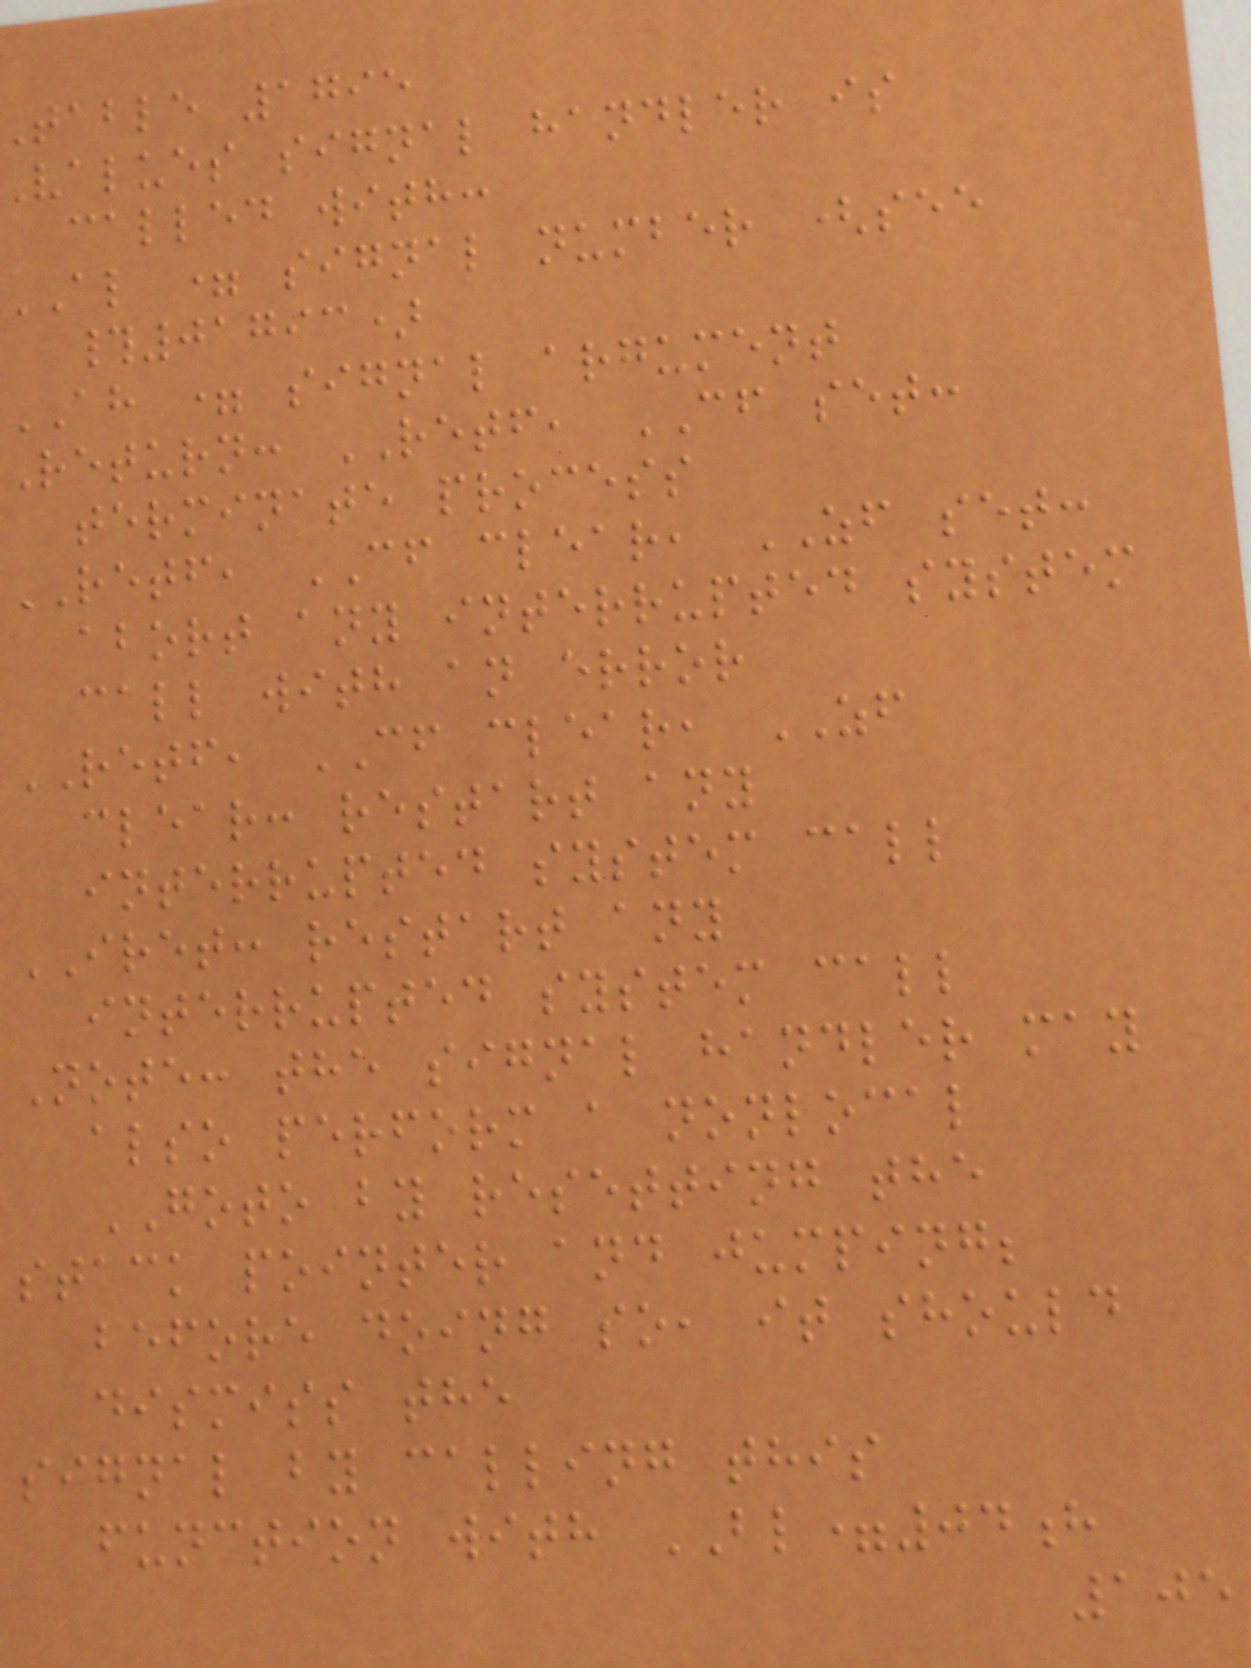table 1795
values signal handler is
called with:
AL = signal number (see
#01793)
AH = signal argument
Return: RETF, CF set:
terminate process
RETF, CF clear, ZF set:
abort any interrupted system
call with an error
RETF, CF clear, ZF
clear: restart any
interrupted system call
IRET: restart any
interrupted system call
Note: the signal handler may
also perform a nonlocal
GOTO by resetting the
stack pointer and jumping;
before doing so, it should
dismiss the
signal by calling this
function with BL=04h
105
